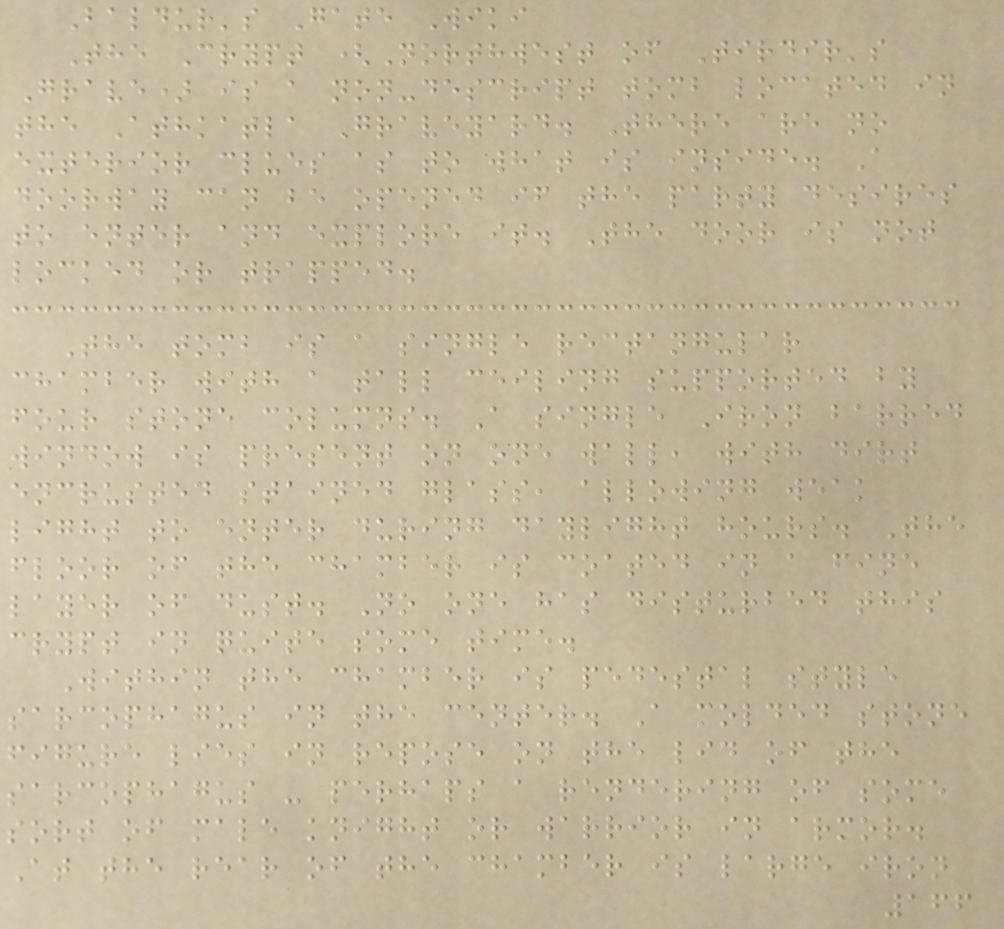Baldur's Gate Wiki
The Crypt (Northwest of Tirdir's
Grave) is a non-descript tomb located in
the Athkatla Graveyard. There are no
exterior clues as to what is inside. A
doorway can be opened if the party desires
to enter and explore it. The door is not
locked or trapped.
The tomb is a single rectangular
chamber with a tall ceiling supported by
four stone columns. A single Iron barred
window is present on one wall, with dirt
encrusted stained glass, allowing weak
light to enter during daylight hours. The
floor of the chamber is coated in a fine
layer of dust. No one has disturbed this
crypt in quite some time.
Within the chamber is pedestal style
sarcophagus in the center. A molded stone
figure lies in repose on the lid of the
sarcophagus - perhaps a rendering of some
sort of male knight or warrior in armor.
At the rear of the chamber is large iron
166
